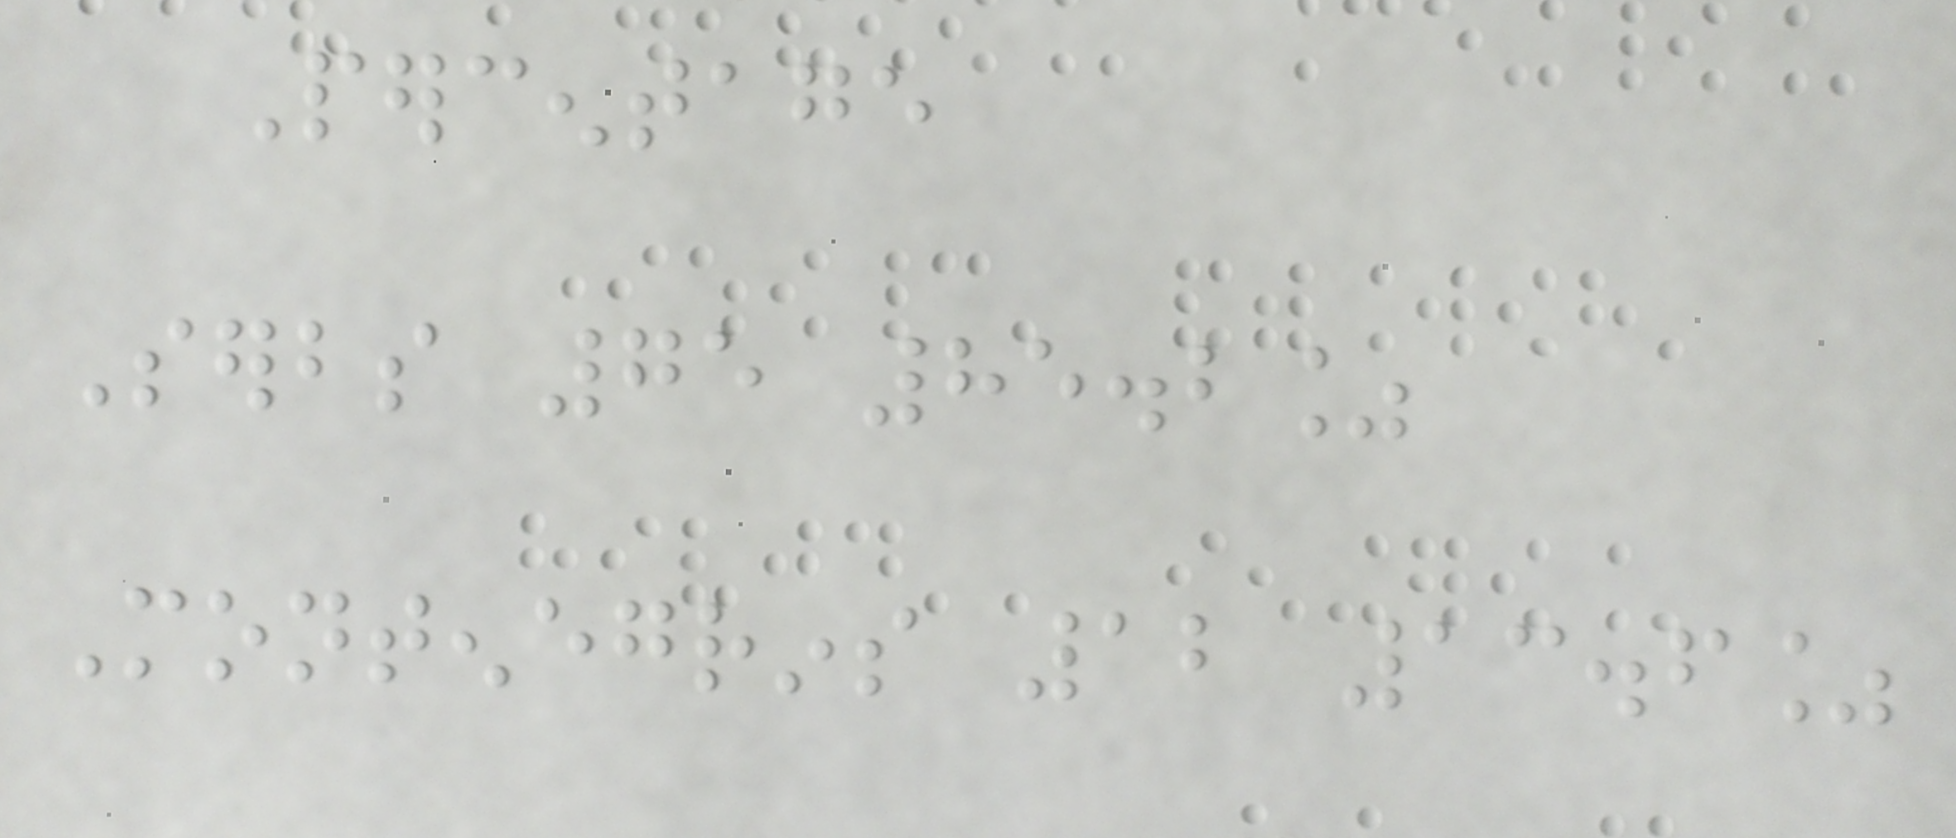Percentage
Serbs 75 85.2%
Montenegrins 12 13.6%
